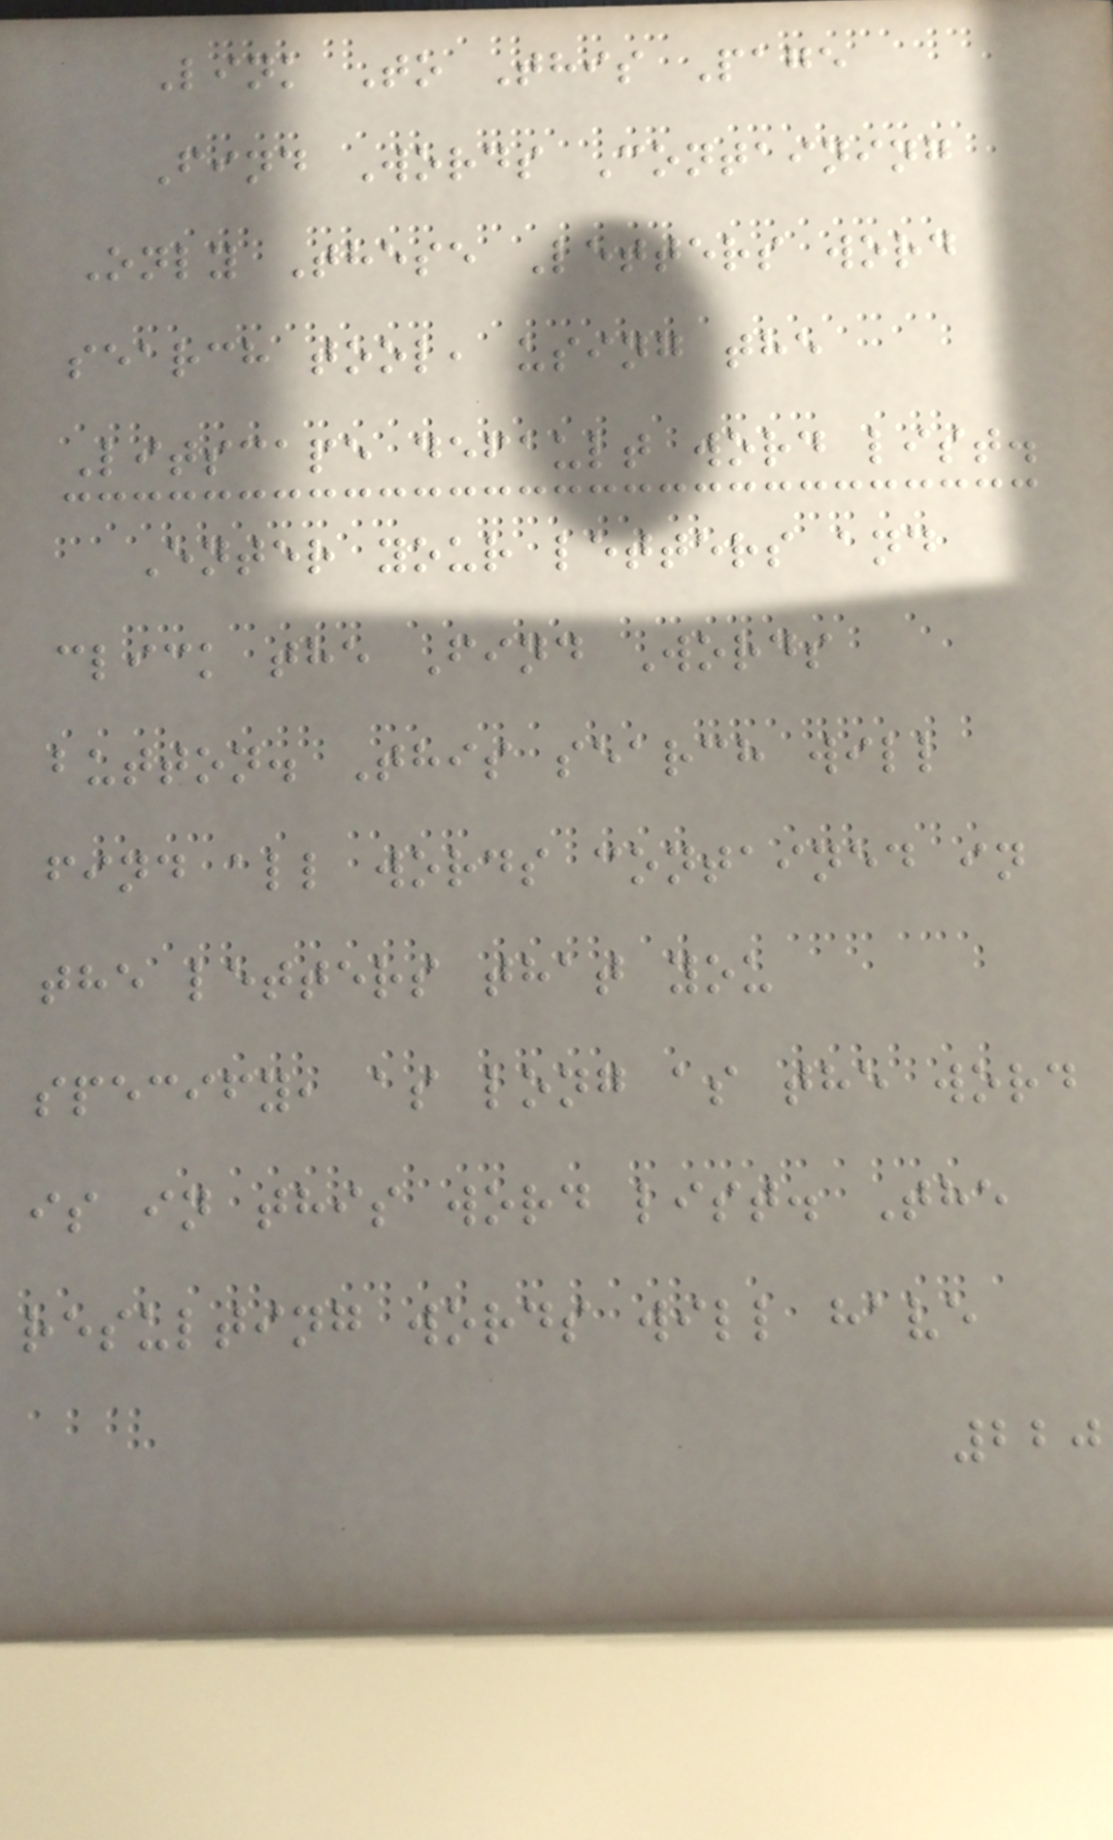Link To This Page
Find Words Containing
Only These Letters word
search tool, using the
Litscape default word list.
Enter your letters and
click the Find Words
button. This search will
find all words contained in
the letters that you
specify, as long as the word
is in this word list. The
resulting words will have
220
